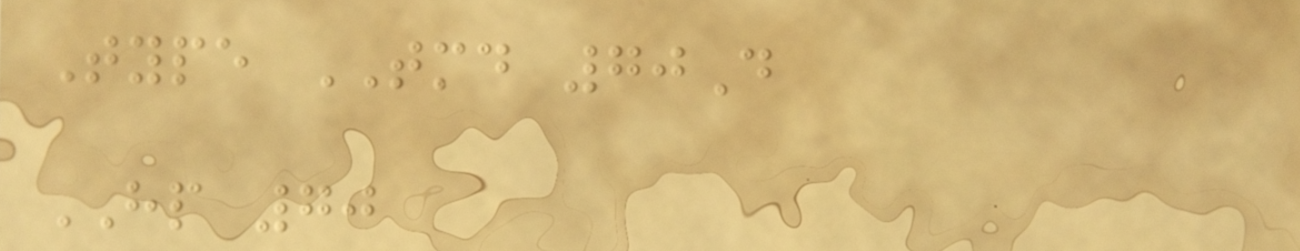Type TMD 70D
HP 70
